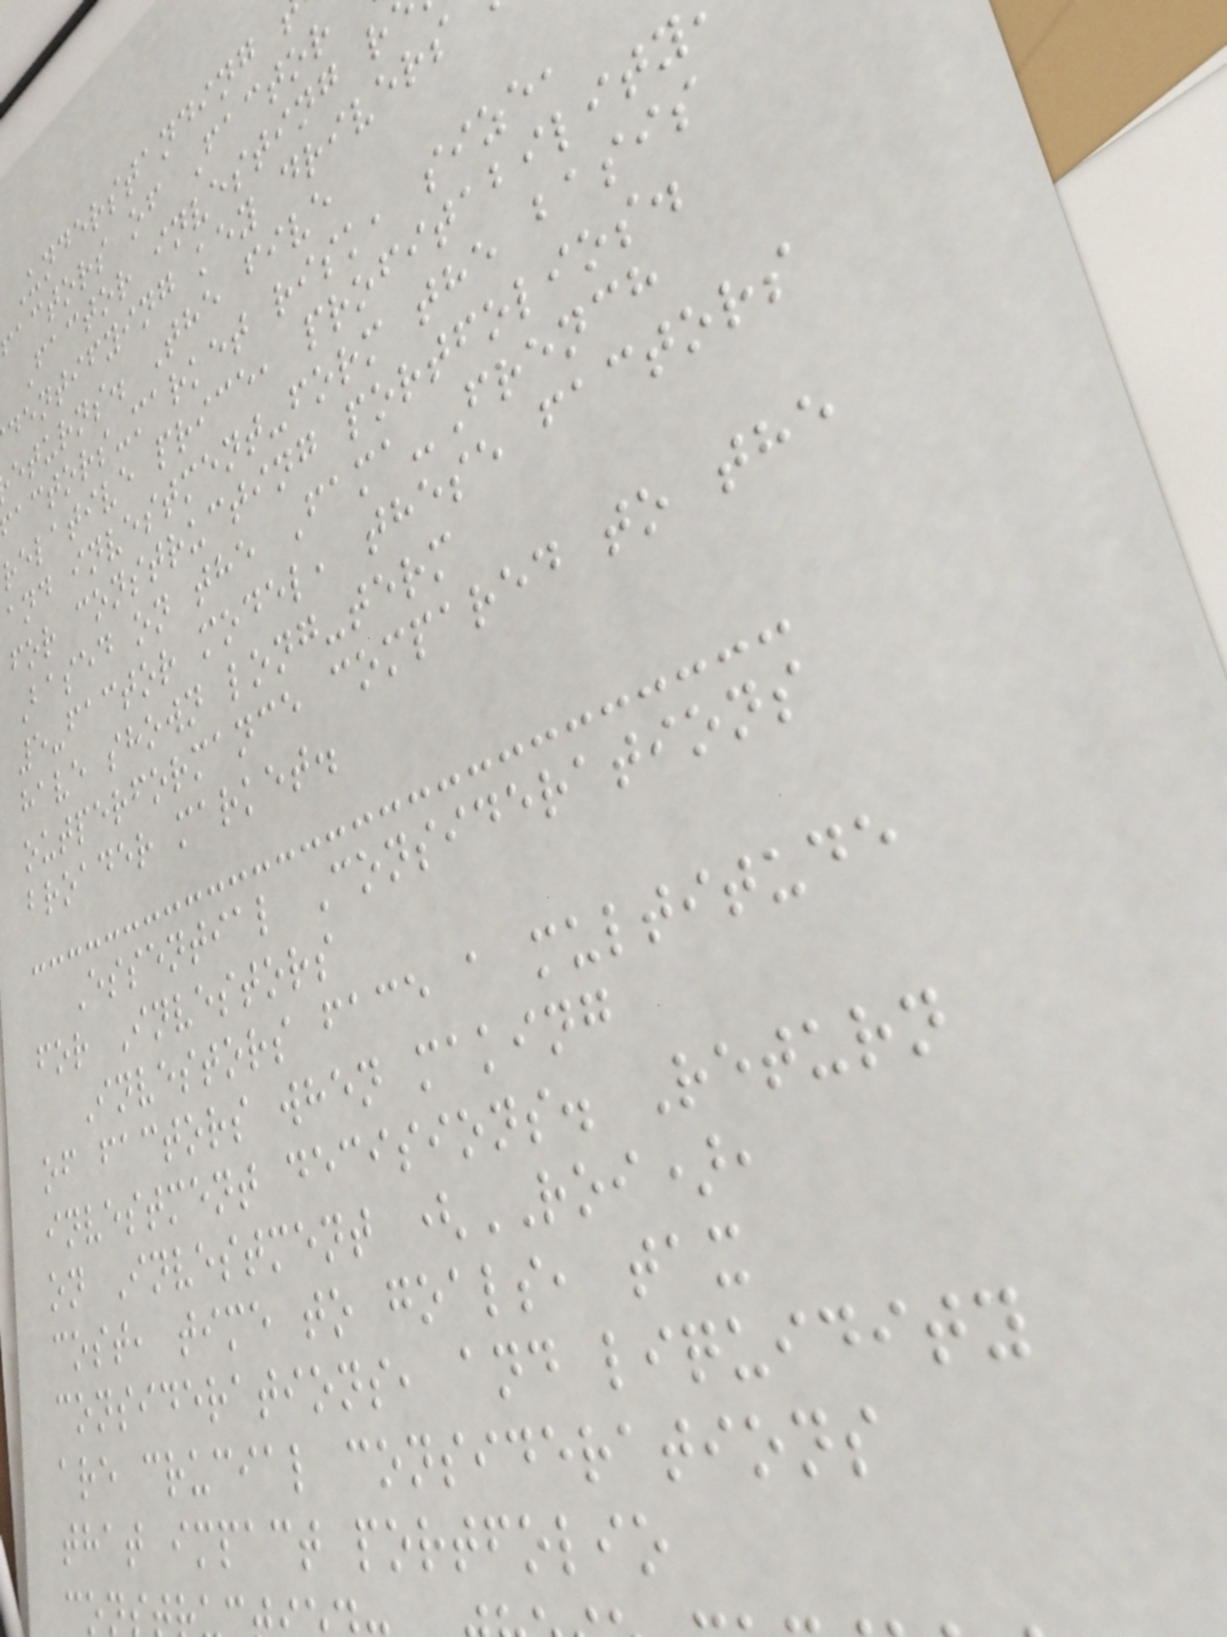Understanding
actors of Factor
Factor investing r
dentifying key drivers
eturns. The five
actors-market risk, size,
relative price, profitability
and investment-form the basis
for constructing portfolios.
Based on the Fama-French
5-factor model, these factors
have shown long-term
outperformance compared to the
broader market.
Essential Considerations
for Investors
Investors face a multitude
of factors when making
investment decisions. Return
on Investment (ROI),
cost, time to goals, tax
considerations, and liquidity
are crucial considerations
that impact portfolio
